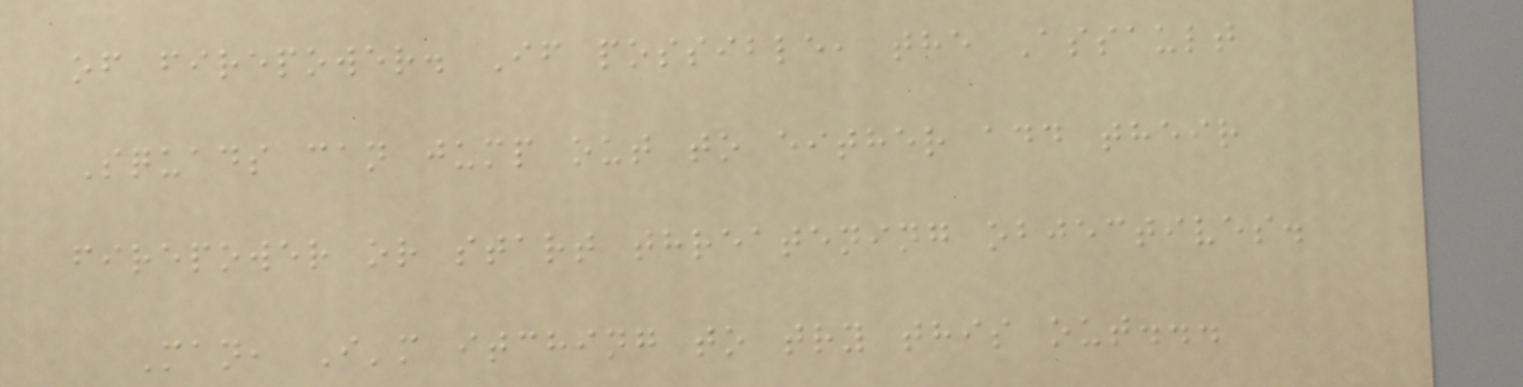of firepower. If possible, the Assault
Squads can jump out to either add their
firepower or start threatening objectives.
Man, I'm itching to try this out...
